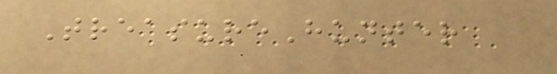TreasureHunter
